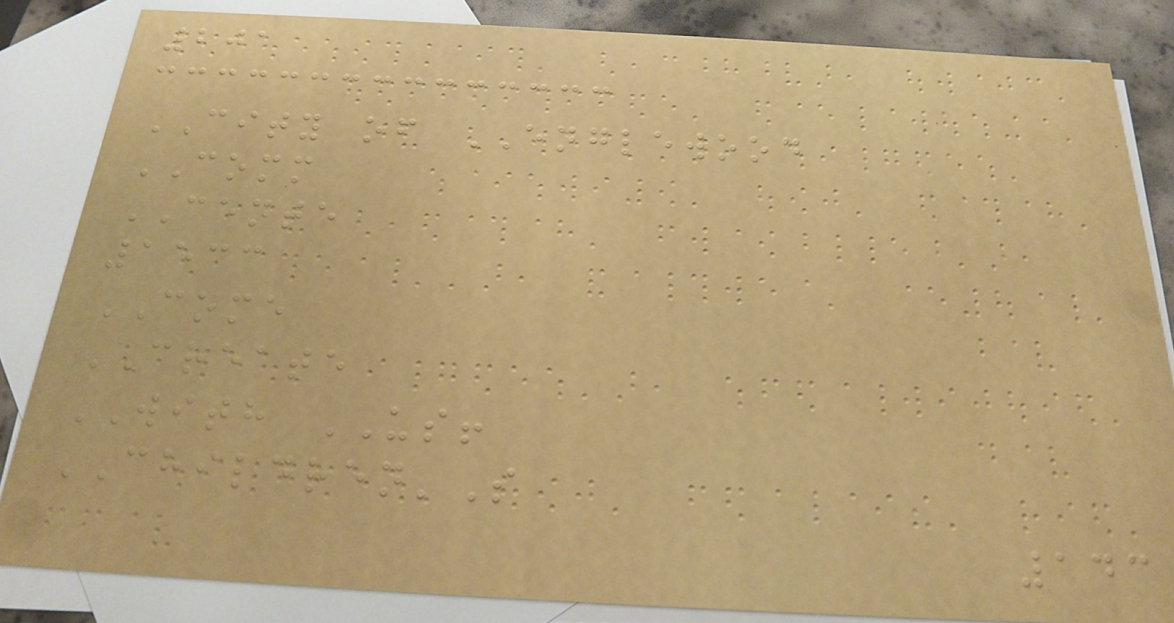201
CITY of ENGLEWOOD
COMM
CENTE
1533
COME
CREATE
WITH US!
CHILDREN'S
143
